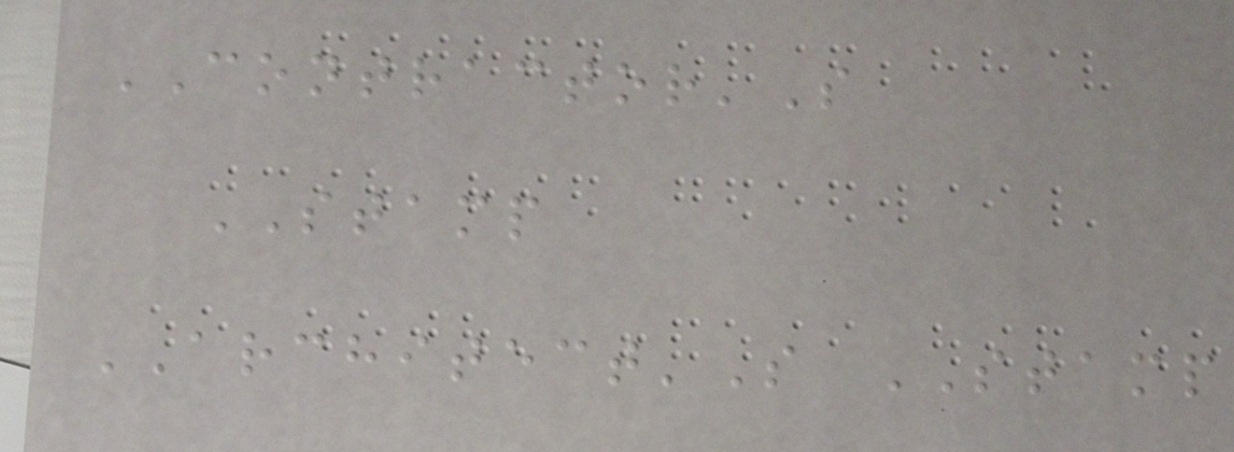CONTRACTOR'S
STAMP
ARCHITECT'S STAMP
